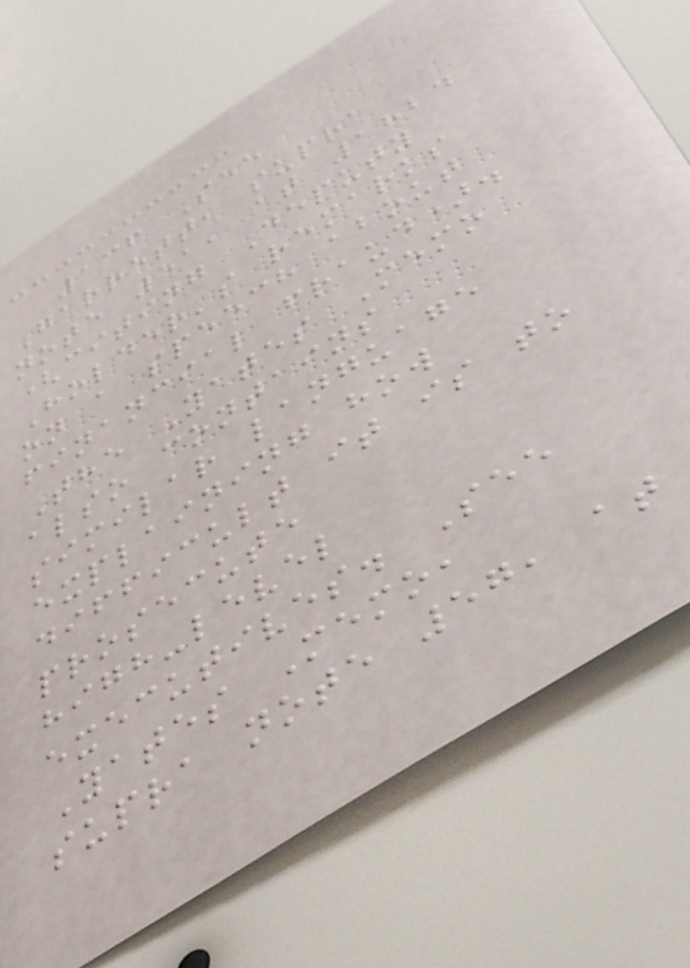136 See
Garrett, supra
note 51, at 1824
(citing Deputy
Holder's remarks
on a speech about
financial fraud).
The Yates Memo
also contains
similar language
explaining how
difficult it is to
prosecute
high-level
executives. See
Yates Memo,
supra note 57, at
